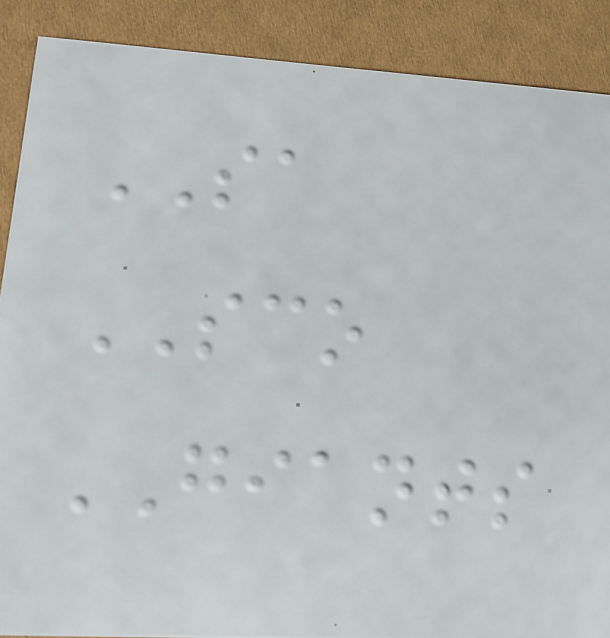SA
SCO
GIANTS
